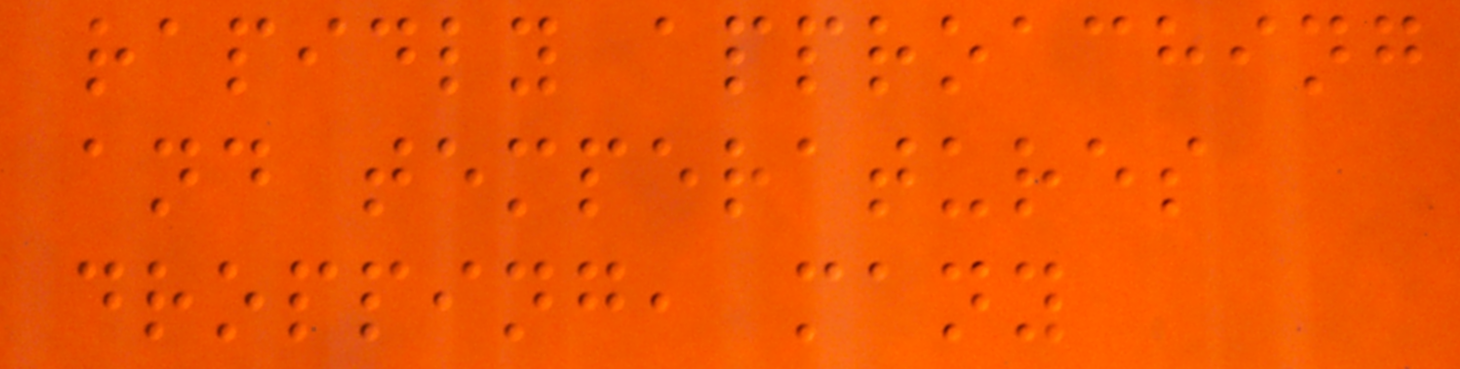rapidly approaching
and temperatures
dropping, many
